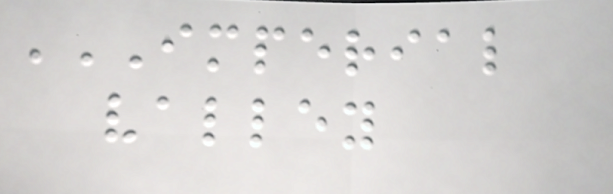IMPERIAL
VALLEY
